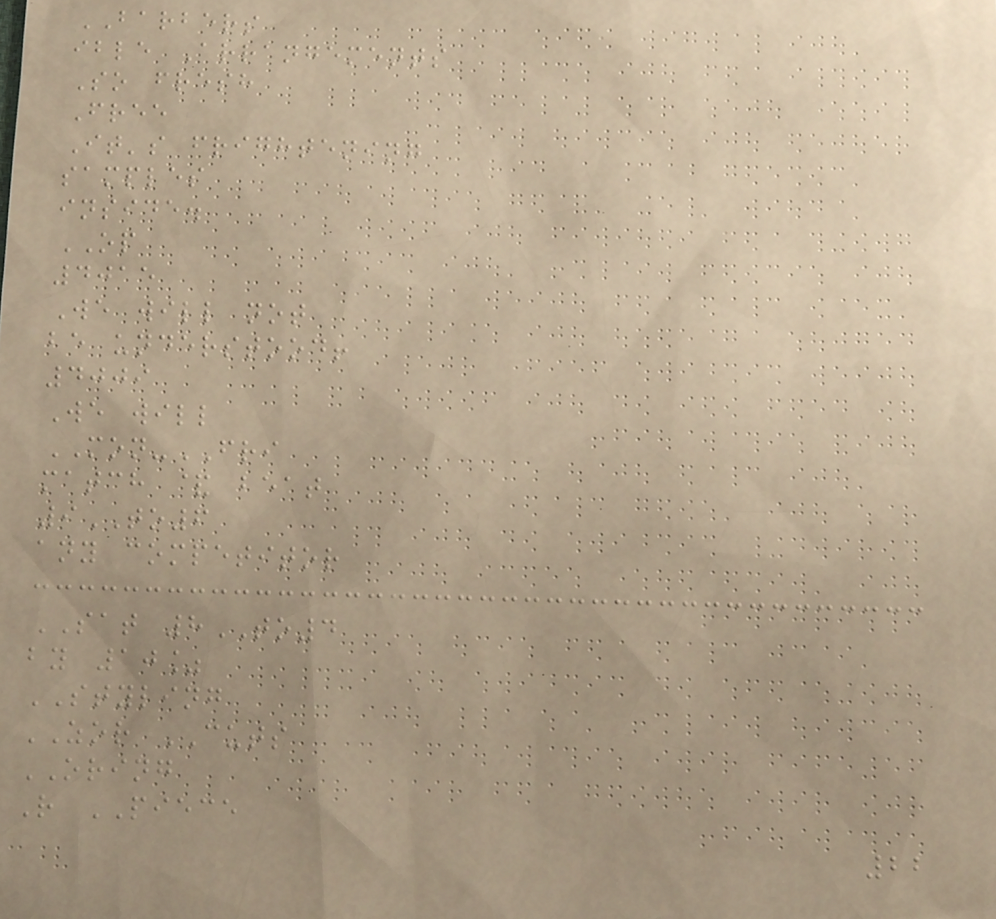BARBERS
ible Arrangements
So fresh
Free
It's frightening
samples
inside.
OP
4015
We will not
be understood!
4009
We will
MON-FRI
match & beat
9TO6
any competitor
SAT 8TO4
by 10%
STYLING
ZOR CUTS
ORING
R PIECE
22
